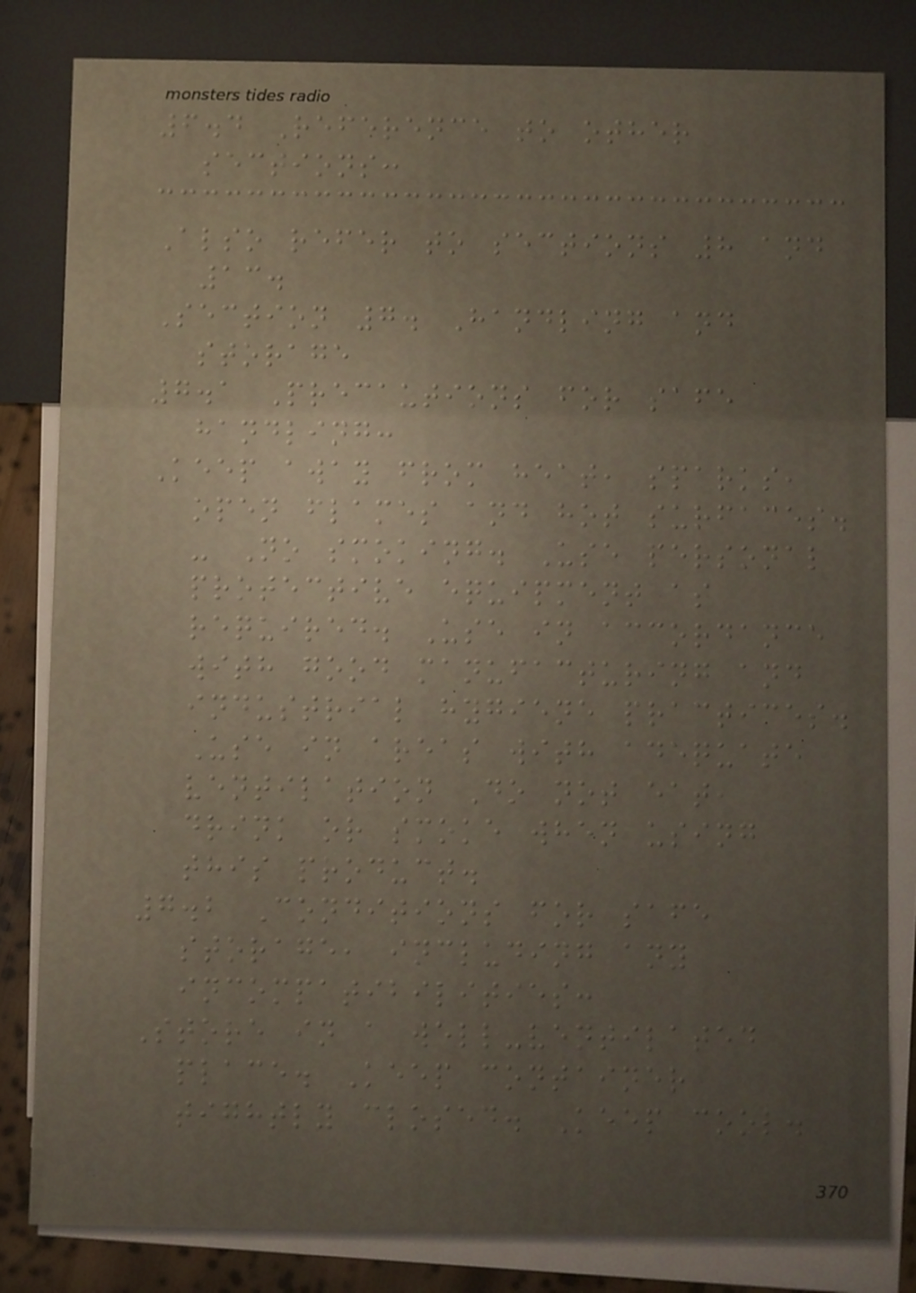6.4 Reference to other
sections:
Also refer to sections 8 and
13.
Section 7. Handling and
storage
7.1 Precautions for safe
handling:
Keep away from heat, sparks,
open flames and hot surfaces.
- No smoking. Use personal
protective equipment as
required. Use in accordance
with good manufacturing and
industrial hygiene practices.
Use in areas with adequate
ventilation Do not eat,
drink or smoke when using
this product.
7.2 Conditions for safe
storage, including any
incompatibilities:
Store in a well-ventilated
place. Keep container
tightly closed. Keep cool.
